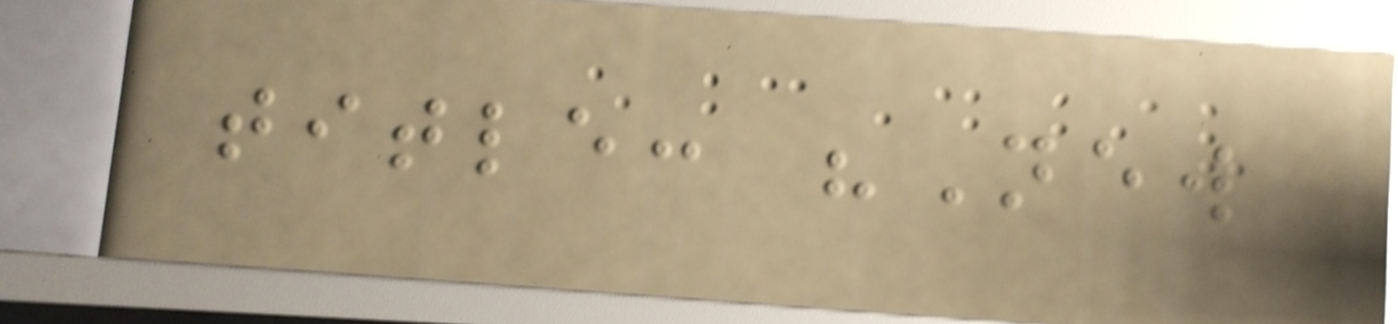title: "New
